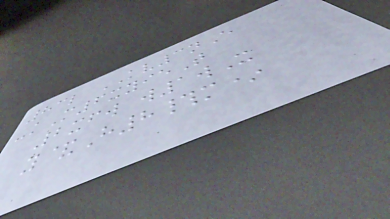83l KV3nE
-kM6xyieT
2xfw w1wX
y&H8#m*
